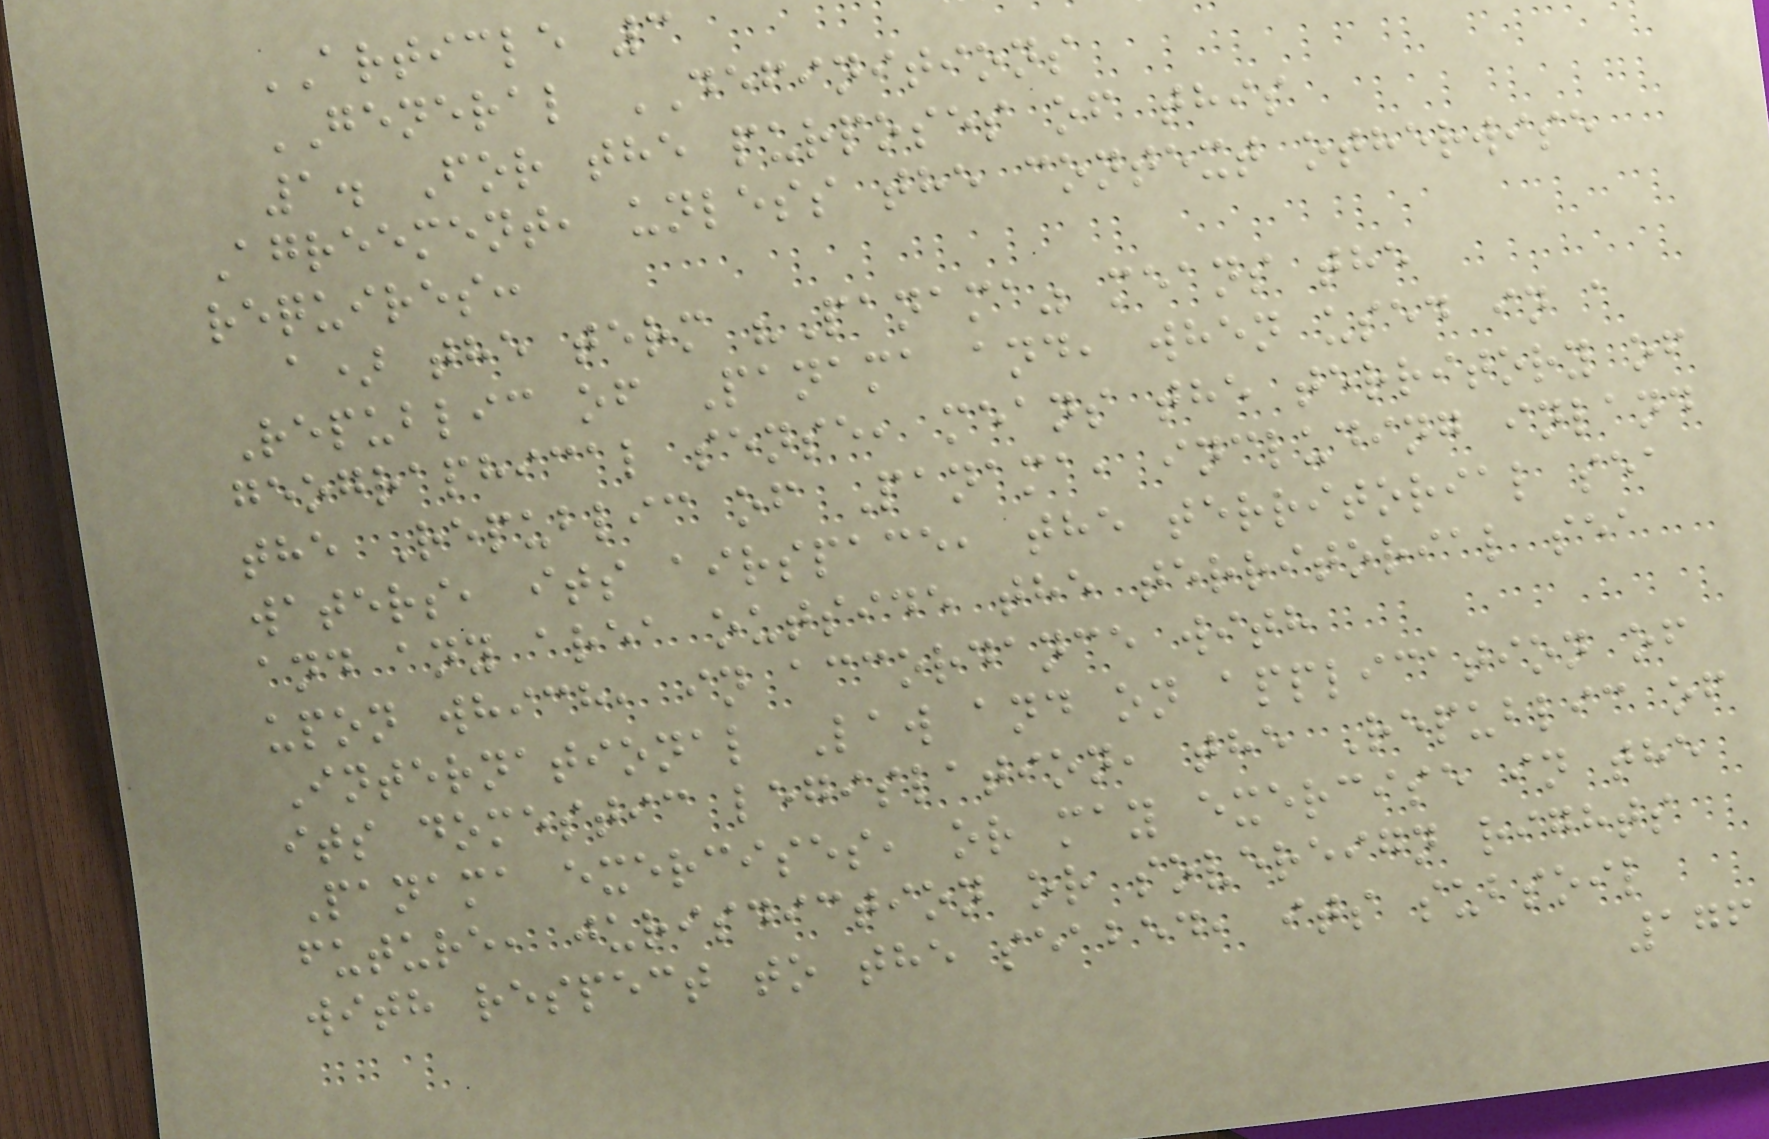ARTICLE 3
GENERAL DEFINITIONS
1. For the purposes of this
Agreement, unless the context otherwise
requires:
a) the term "Panama" means the
Republic of Panama and, when used in a
geographical sense, means the territory of
the Republic of Panama, including inland
waters, its airspace, the territorial sea
and any area outside the territorial sea
upon which, in accordance with
International Law and on application of
its domestic legislation, the Republic of
Panama exercises, or may exercise in the
future, jurisdiction or sovereign rights
with respect to the seabed, its subsoil
176
